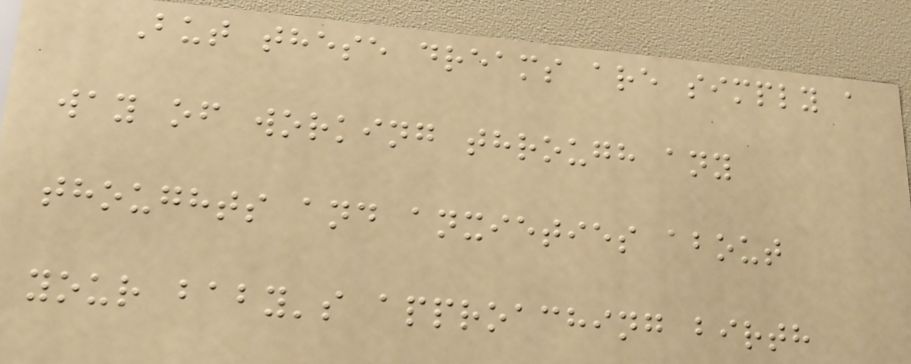But these dreams are simply a
way of working through any
thoughts and anxieties about
your baby's approaching birth
